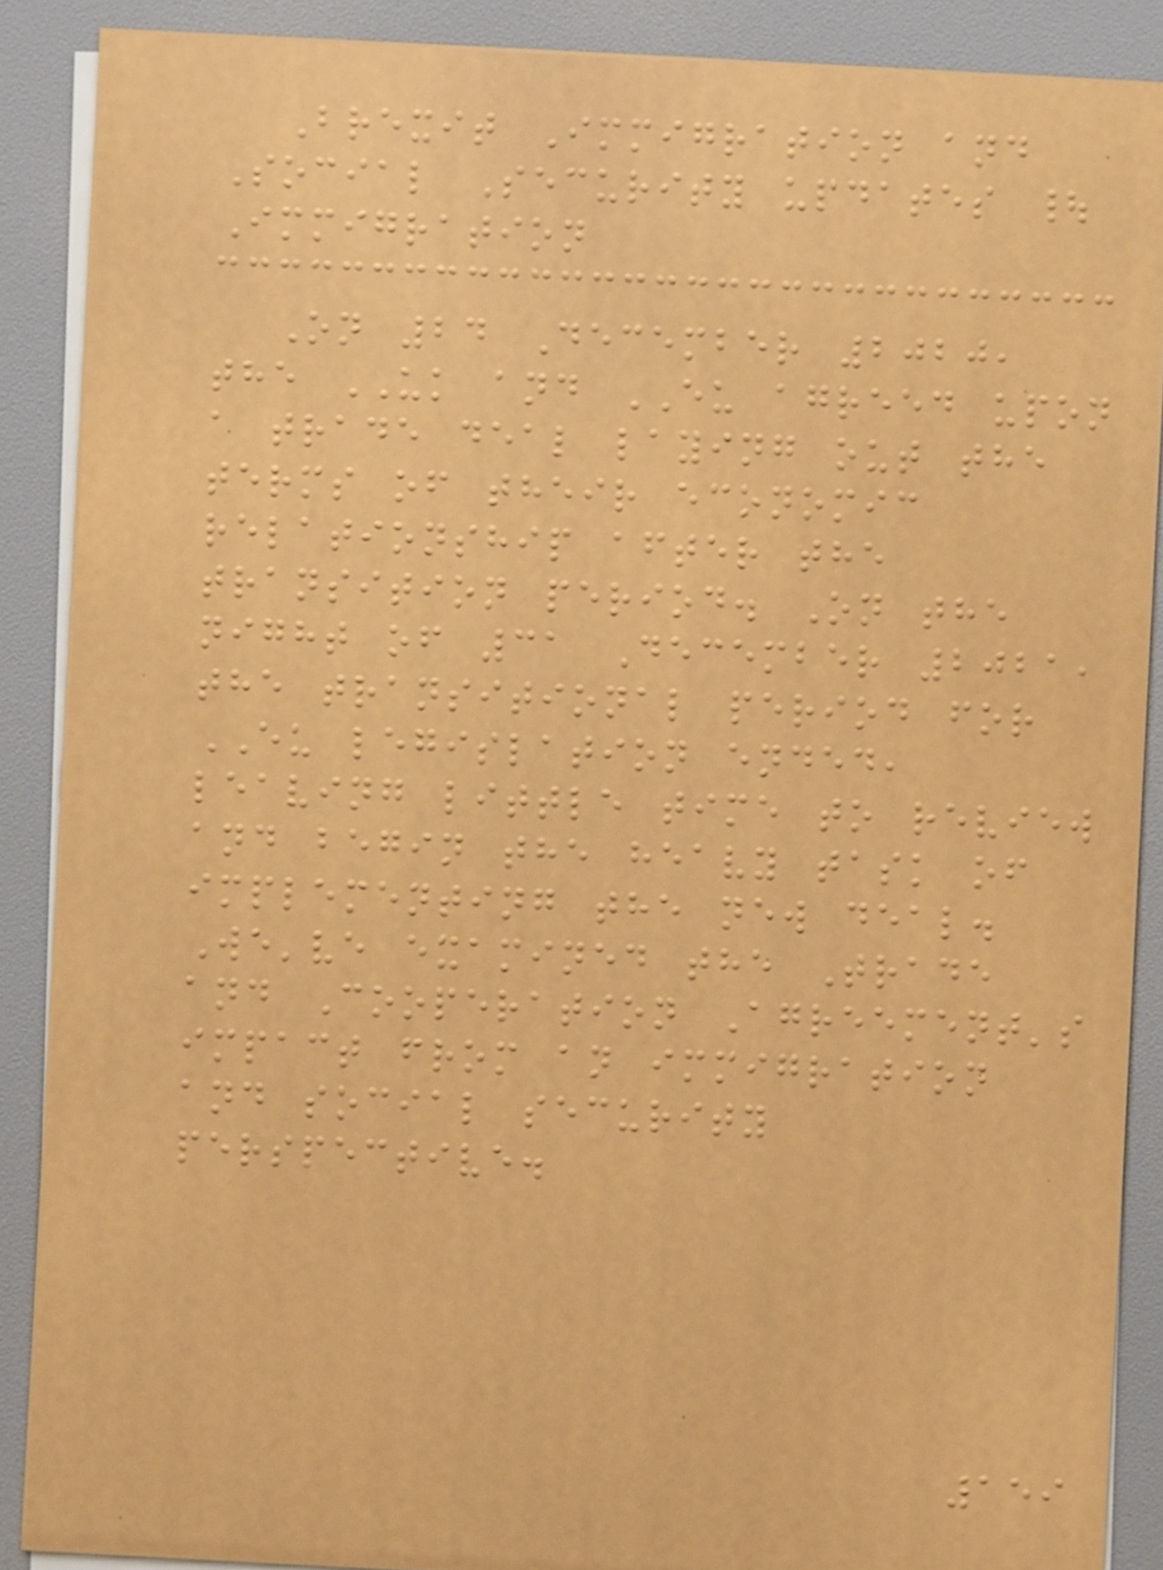Brexit Immigration and
Social Security updates |
Immigration
On 24 December 2020,
the UK and EU agreed upon
a trade deal laying out the
terms of their economic
relationship after the
transition period. On the
night of 31 December 2021,
the transitional period for
EU legislation ended,
leaving little time to review
and begin the heavy task of
implementing the new deal.
We've examined the Trade
and Cooperation Agreement's
impact from an immigration
and social security
perspective.
159
